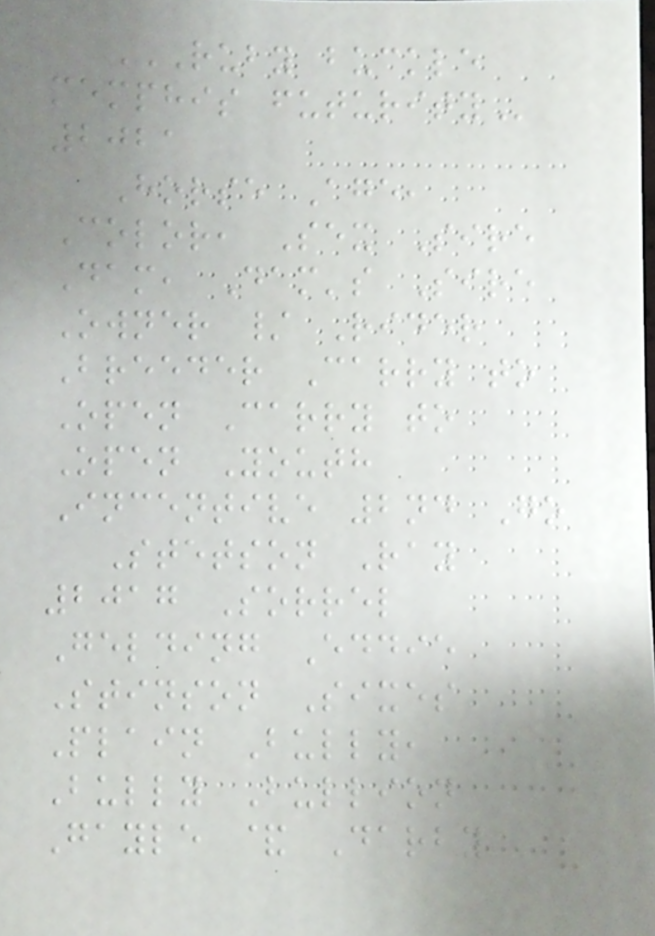RUBY BUCKLE
MEMPHIS FUTURITY
2021
Horse Age,
Color, Sex Sire
Dam, Dam's Sire
Owner / Rider
Breeder Carry to
Open Carry to
Open Youth
Incentive 2nd Go
Stetson Ray
2017 Sorrel
Gelding Eddie
Stinson Sixes
Plain Bully,
Bully Bullion
Gayle & Darby
